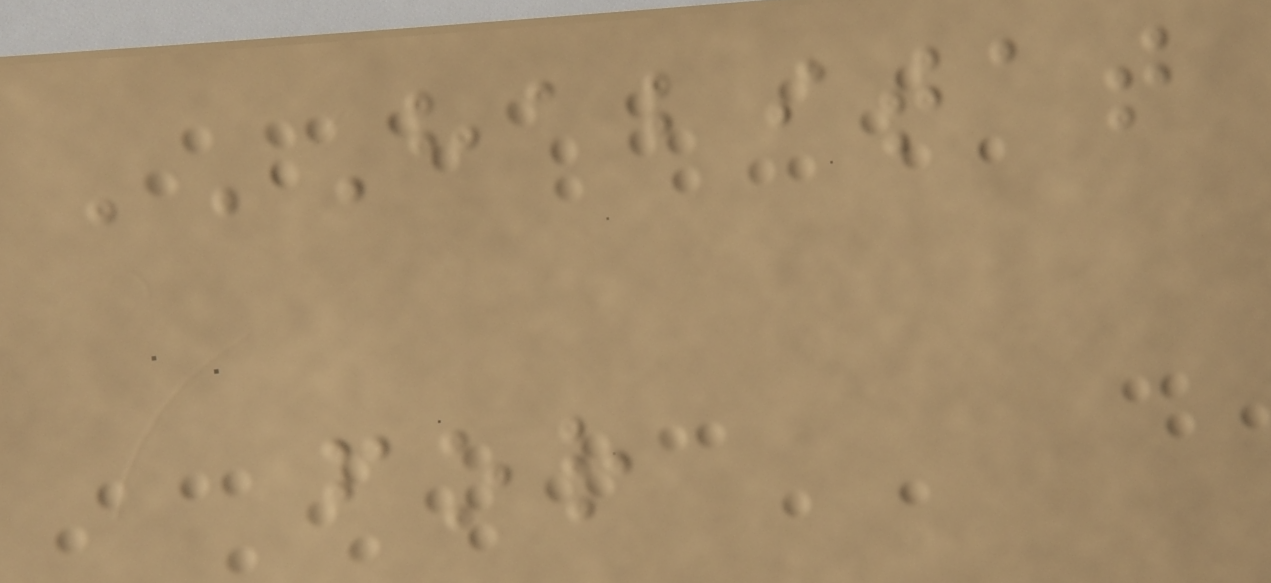HABITAT
FOR
